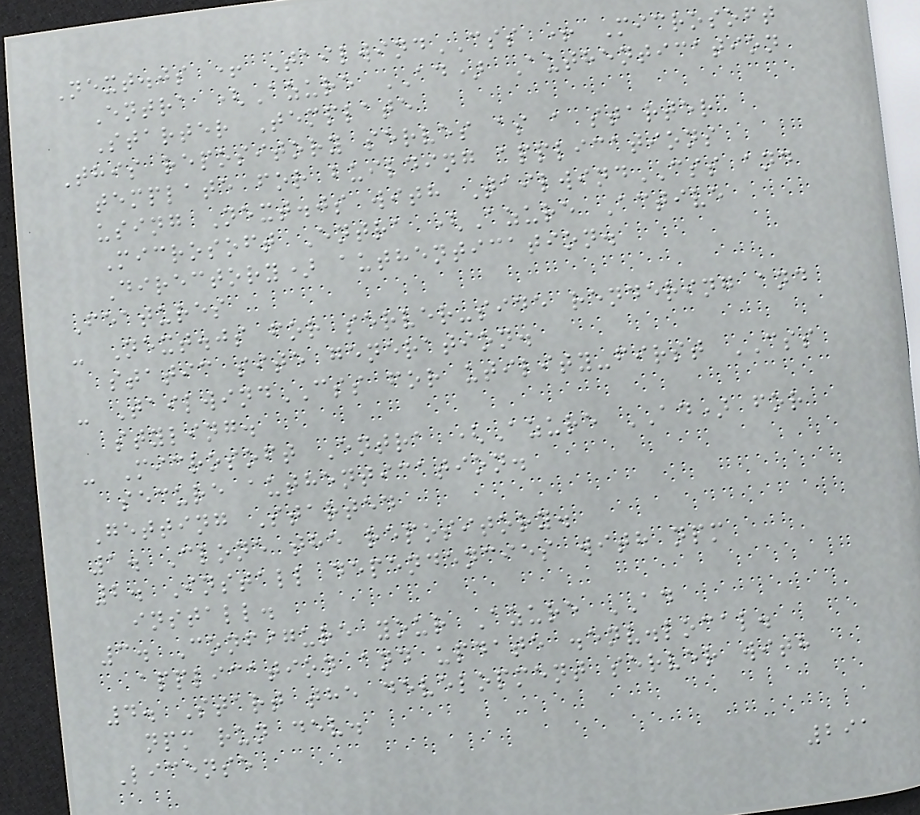Next.js + TailwindCSS + Microsoft
Entra (Azure AD) Authentication
Starter Template
This repository serves as a starter
template for building applications
using Next.js with TailwindCSS and
Microsoft Entra (Azure Active
Directory) authentication.
Features
- Next.js for server-side rendering and
static site generation.
- TailwindCSS for utility-first CSS
styling.
- Microsoft Entra (Azure AD) for
secure authentication.
Getting Started
1. Clone the repository.
2. Install dependencies with npm
install.
3. Configure your Azure AD
application and update .env.local.
4. Start the development server with
npm run dev.
License
291
